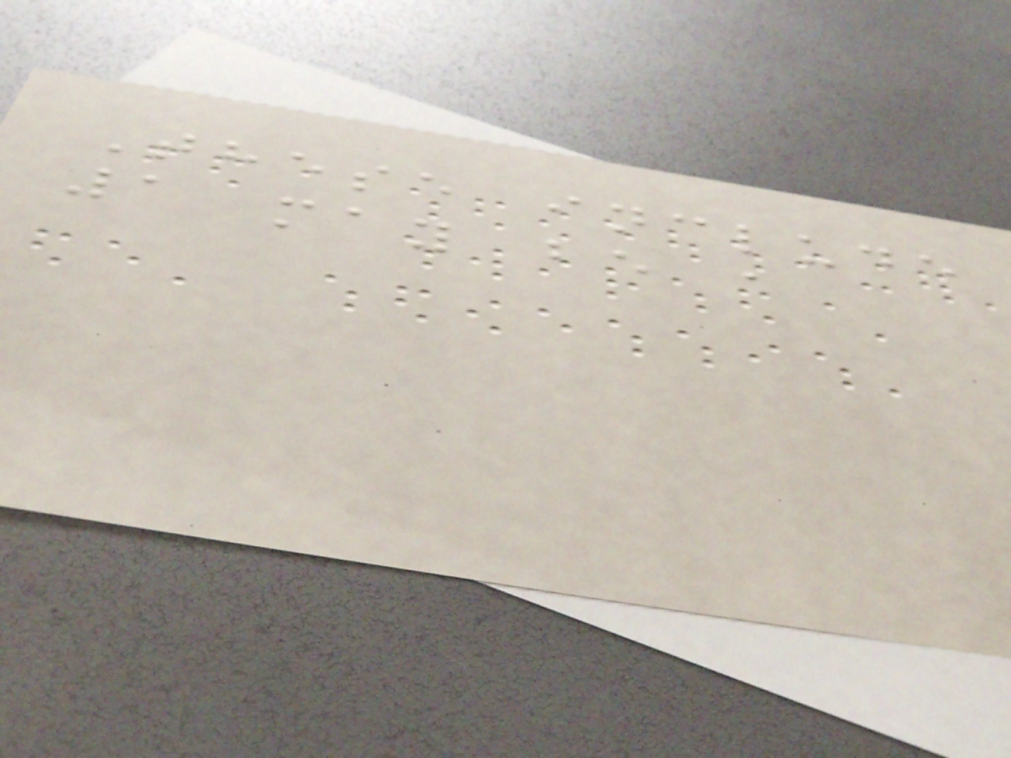These include
1 may be a
